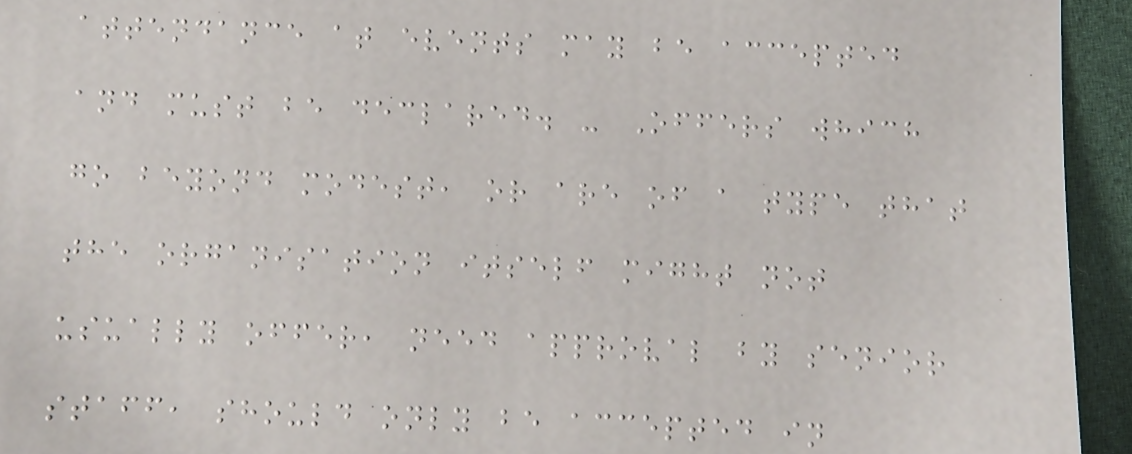attendance at events may be accepted
and must be declared. - Offers which
go beyond modest, or are of a type that
the organisation itself might not
usually offer, need approval by senior
staff, should only be accepted in
